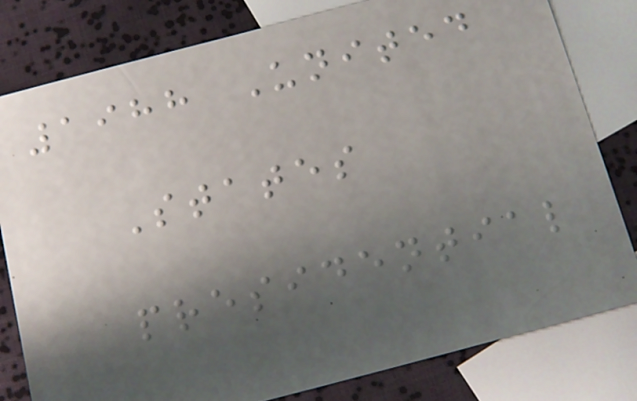1988 United
States
presidential
